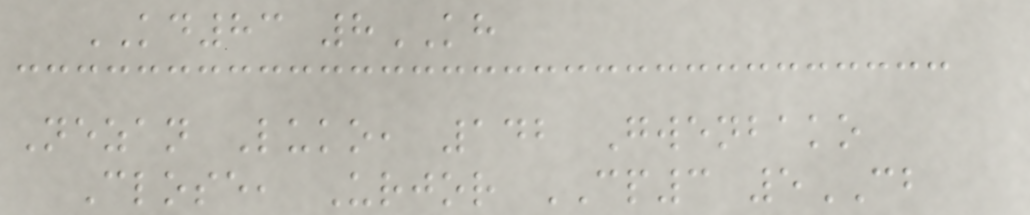KD83 8KH
Nezan Luko, 142 Gwenbako
Close, Urjor CP3 5CB
